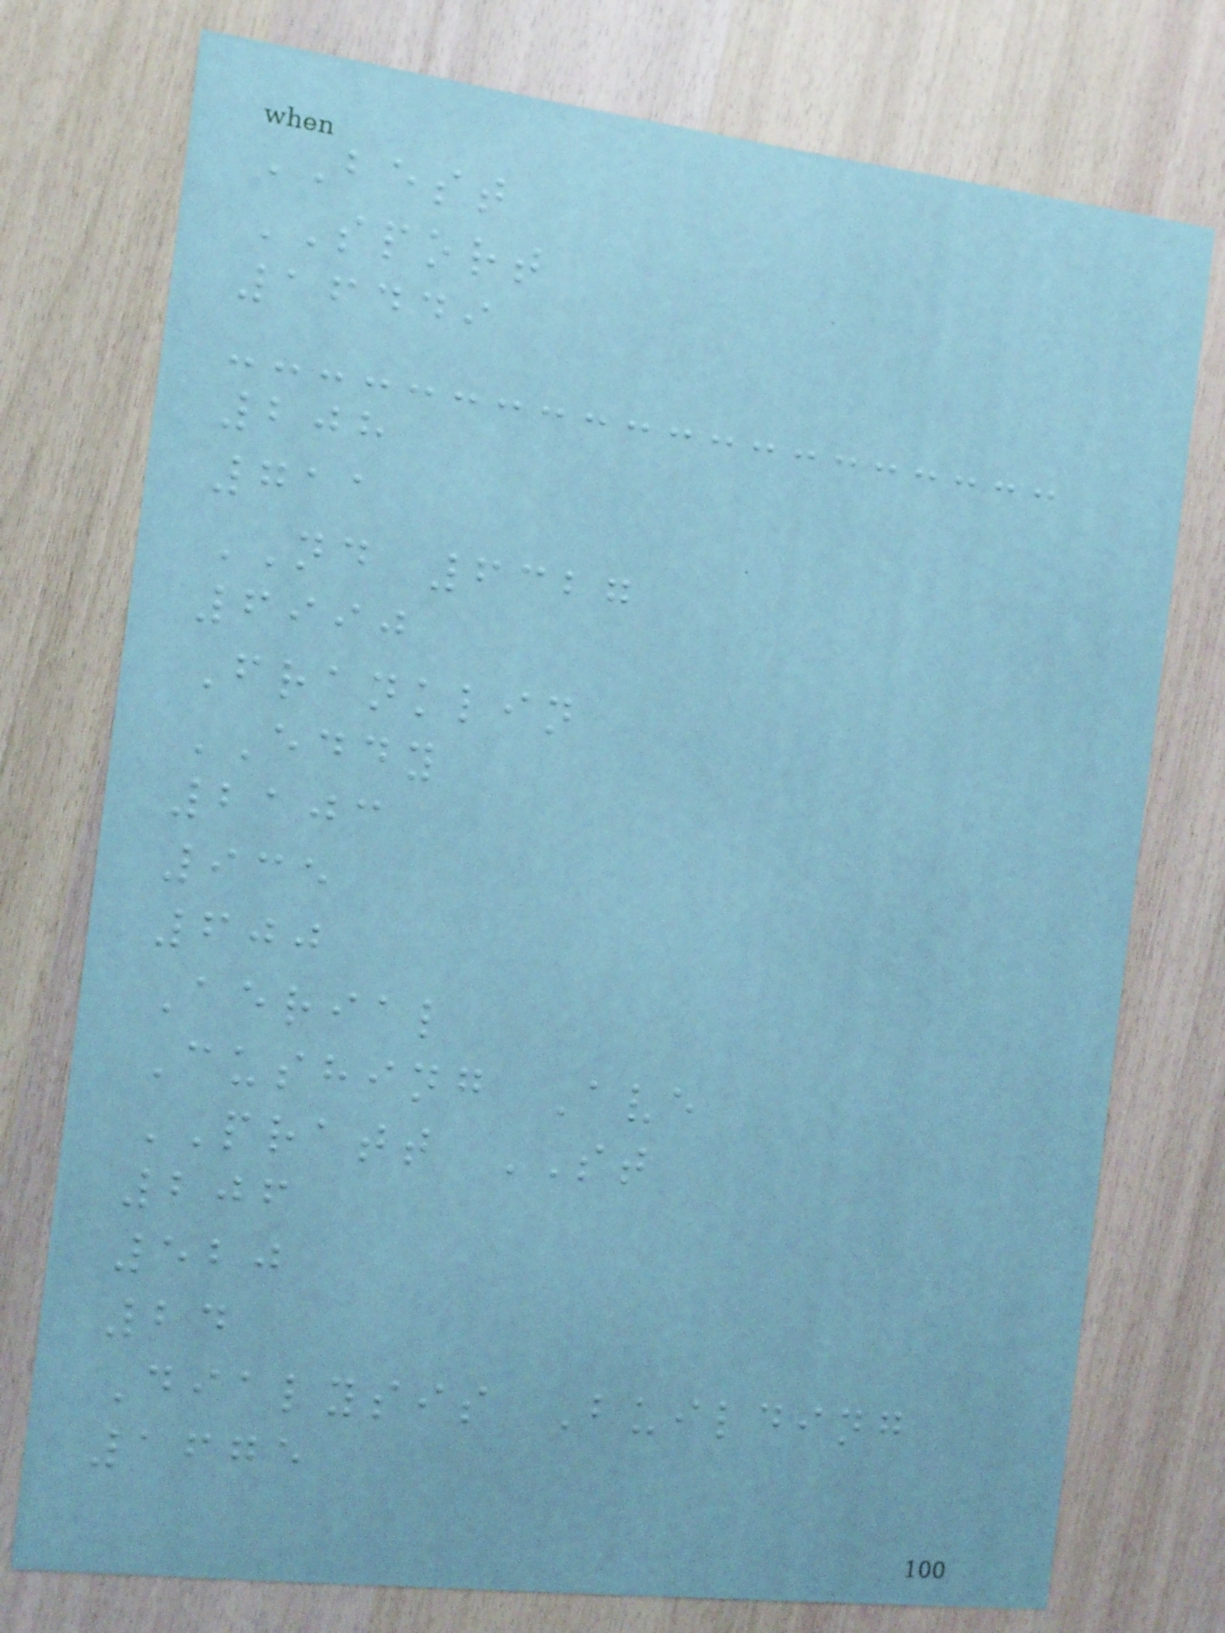BEST
SPORT
16449
208
711
ND 6327
6990
Franklin
EDDY
2103
935
600
Aerial
Cushing Ave
PRATT ST
206
520
24
Dialysis Building
1675
